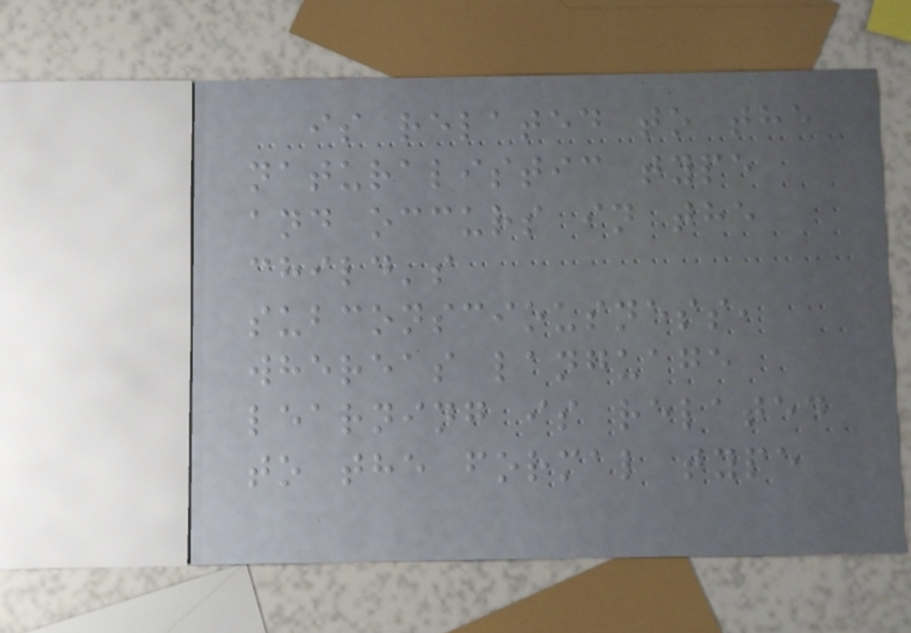is related to the
naturalistic type
and occurs in the
child's
subconsciousness,
whereas language
learning is related
to the formal type
